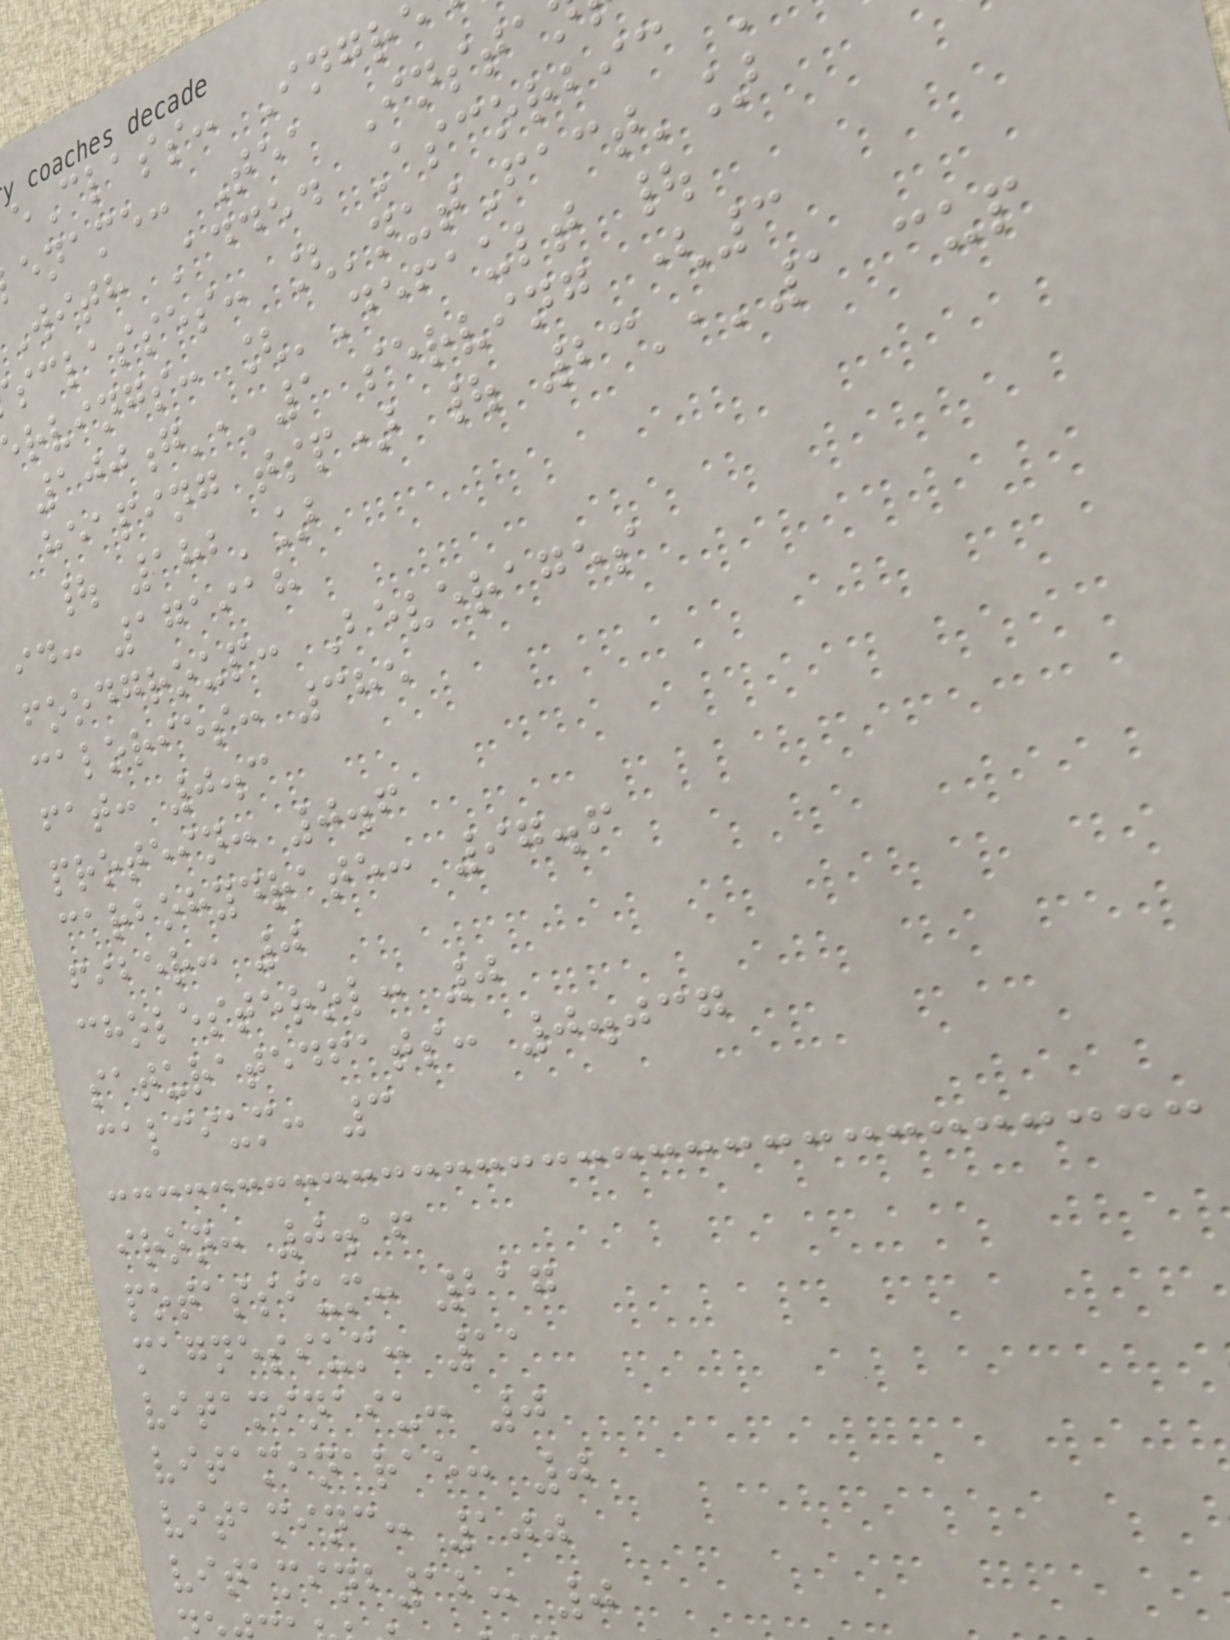eClass: Ingr
ename: Tea Insta
With Added Ascorbic
sclasses: ['nutFact']
rvings: ['Default |
100g','1 serving (3
heaping tsp) | 23','1 cup
| 182']
id: 171918
foodgroup: Beverages
calories: 385
fat: 0.3
protein: 0.6
carbohydrate: 97.6
fiber: 0
cholesterol: 0
saturatedfats: 0.037
calcium: 3
iron: 0.16
potassium: 217
magnesium: 11
vitaminaiu: 0
vitaminarae: 0
vitaminc: 100
vitaminb12: 0
